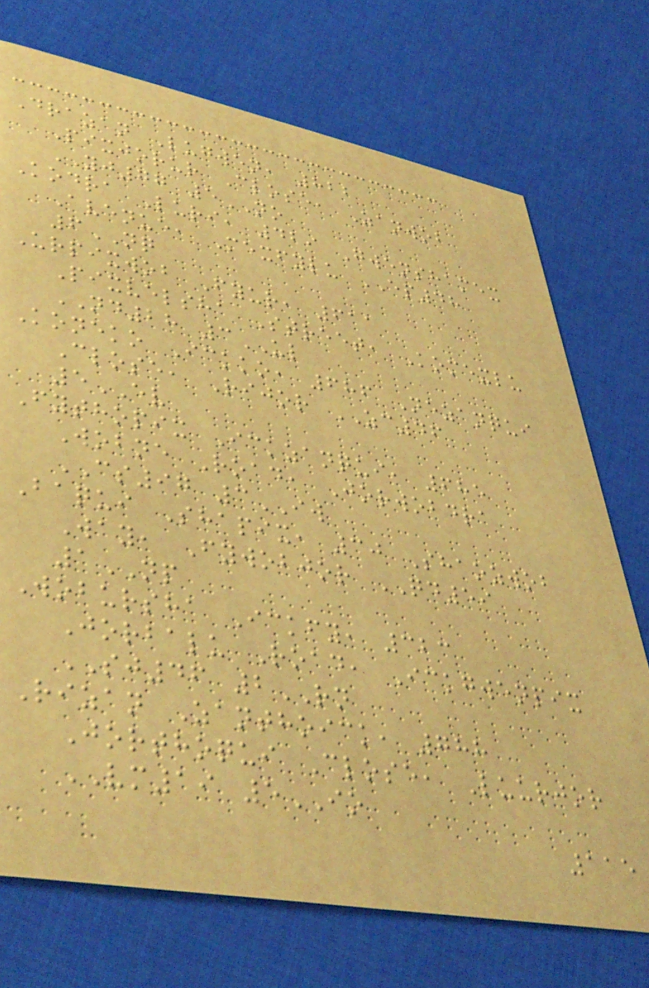Drazan Lugwen, 822
Pixjorur Close, Zanwob
YJ77 5NO
Kodra Luri, 429 Gwenshamex
Avenue, Mexfylu EP48
6NQ
Urpixwob Fyur, 611
Pixvelsha Street, Komexlu
ND28 3UL
Koneko Ickko, 686 Nezanqui
Close, Rijor ZC46
5EV
Fythopix Ickzanqui, 685
Wobne Road, Jorwobdra
CS97 3IW
Baqui Shapix, 30 Shaozwob
Way, Fywobjor QD59
1NP
Wobursha Ickfy, 323
Jorbalu Road, Ickgwenpix
SJ46 2RN
Rizan Zanthoick, 788
Jorthoqui Close, Luurjor
VM19 5IO
115
